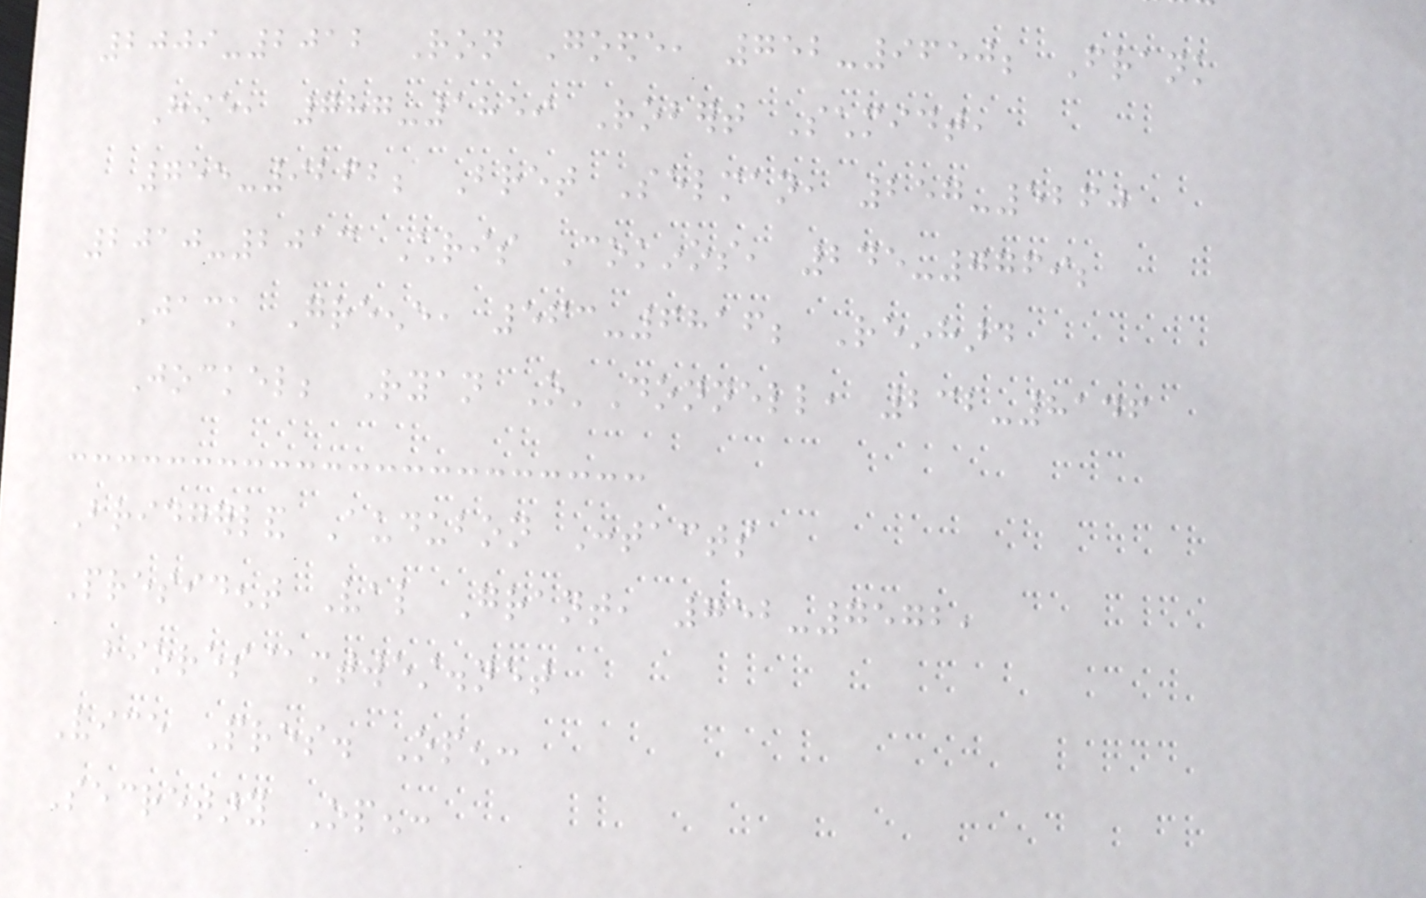2009-2012 Ron Goede, 752-9650; Frank
Howe, 787-1859 Robert Schmidt,
755-9262; Bret Selman, 257-5260
2010-2013 Chris Cokinos, 245-7769;
Jack Greene, 563-6816; Reinhard
Jockel; Ryan O'Donnell, 232-8146
Bridgerland Audubon Contacts
President Val Grant, 752-7572,
biores@mtwest.net
Vice Pres. Open:
Secretary Open:
